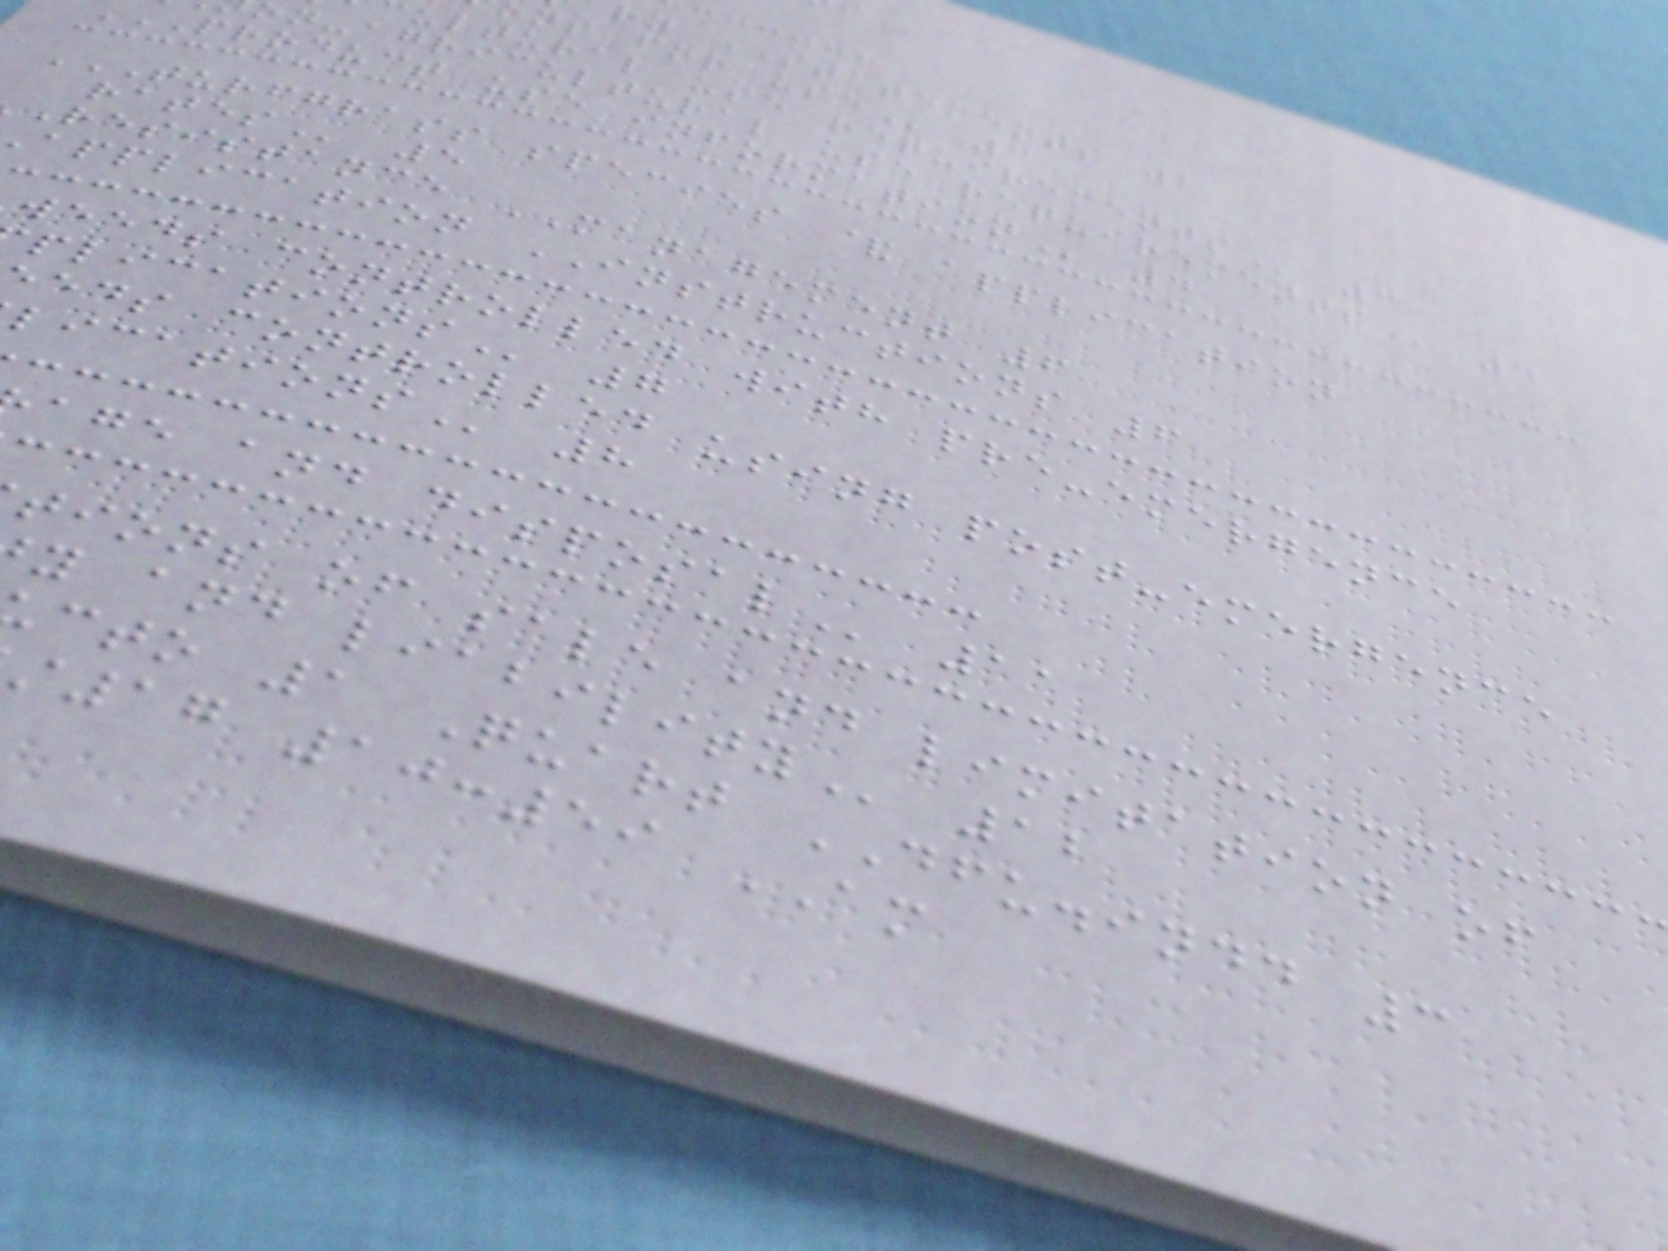ry STATEMENTS 2
ultural use
n-agricultural use
PRODUCT use
TURFGRASS SPECIES & APPLICATION
resistance MANAGEMENT 6
application INSTRUCTIONS 6
weeds controlled with pre-emergence
eds controlled using post-emergence
tions of sale and limitation of
cto 1 Quart DFU.indd 3
17 10:59 AM
